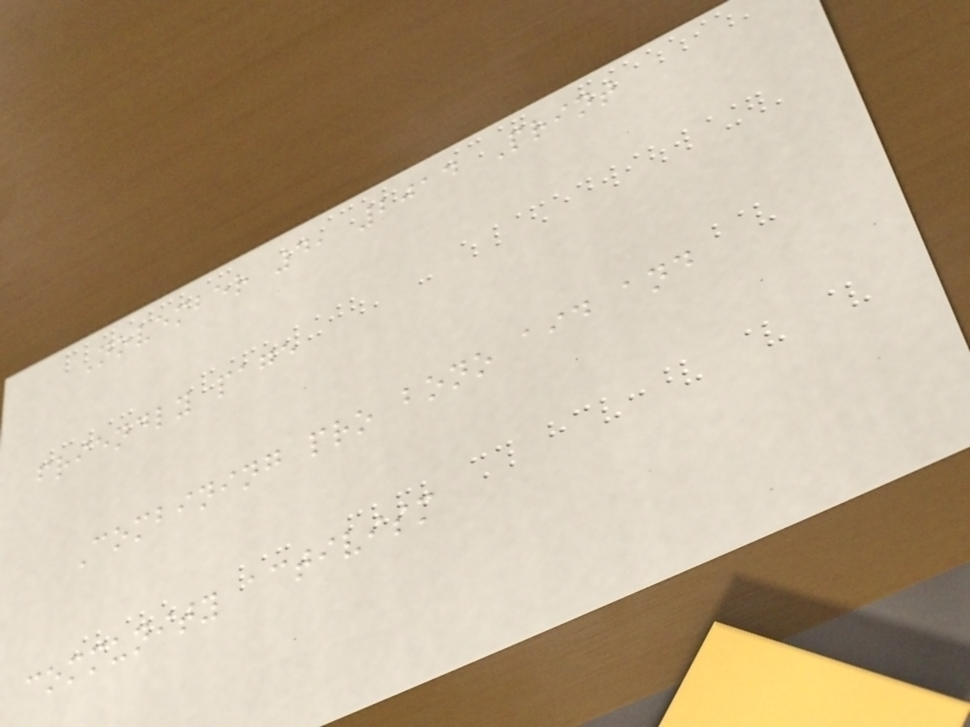November 4, 2014 Print
friendly page
Combining pro bono aid and
community activism
